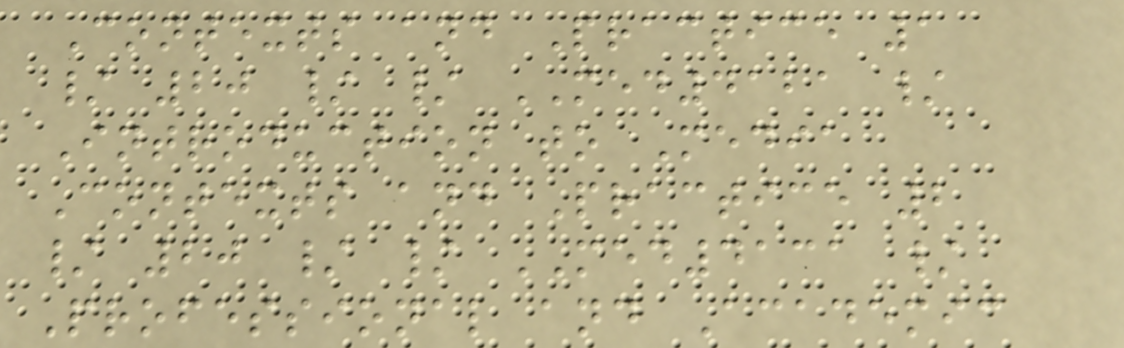Contexts and Practice 1
/ 20 / / MED4121 /
Introduction to Media
Contexts and Practice 2
/ 20 / / MED4131 /
Professional and Academic
